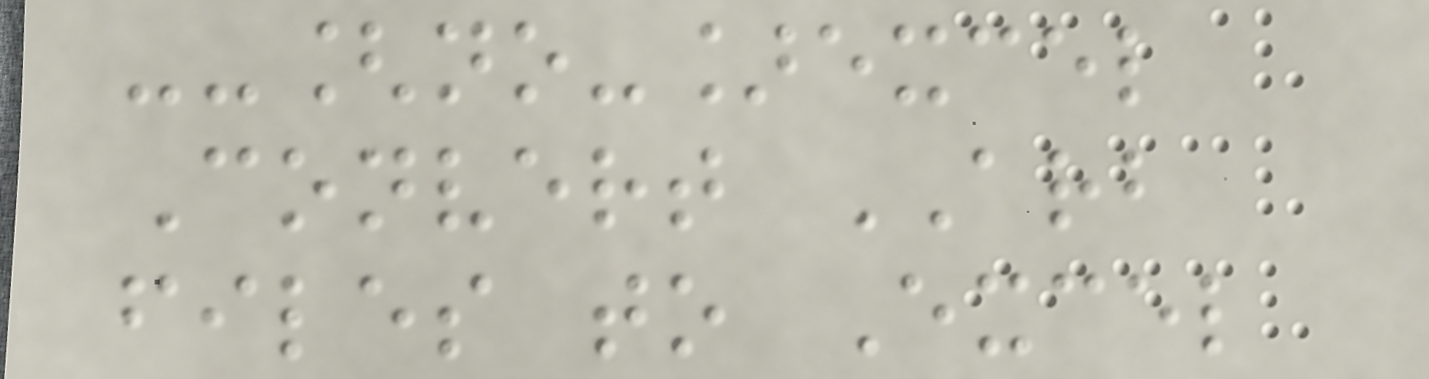--[no-]excel
Convert ARB
files to Excel
